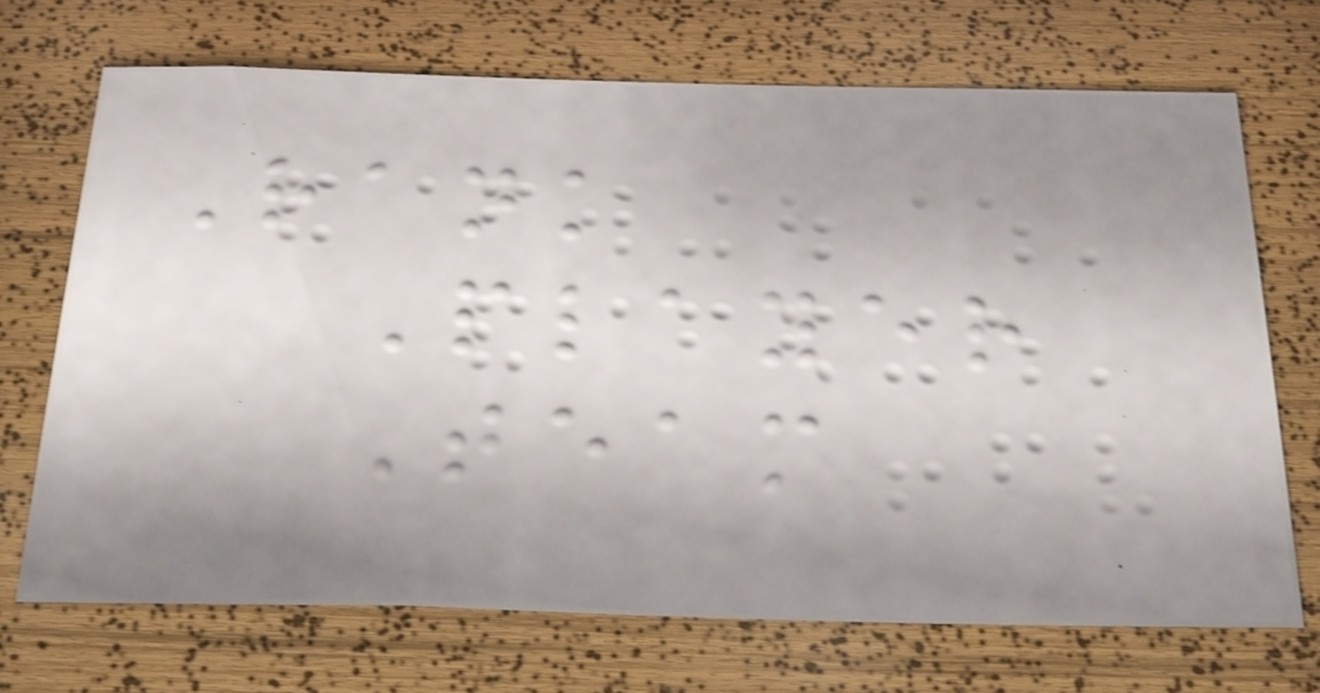Rank
Player
Team
